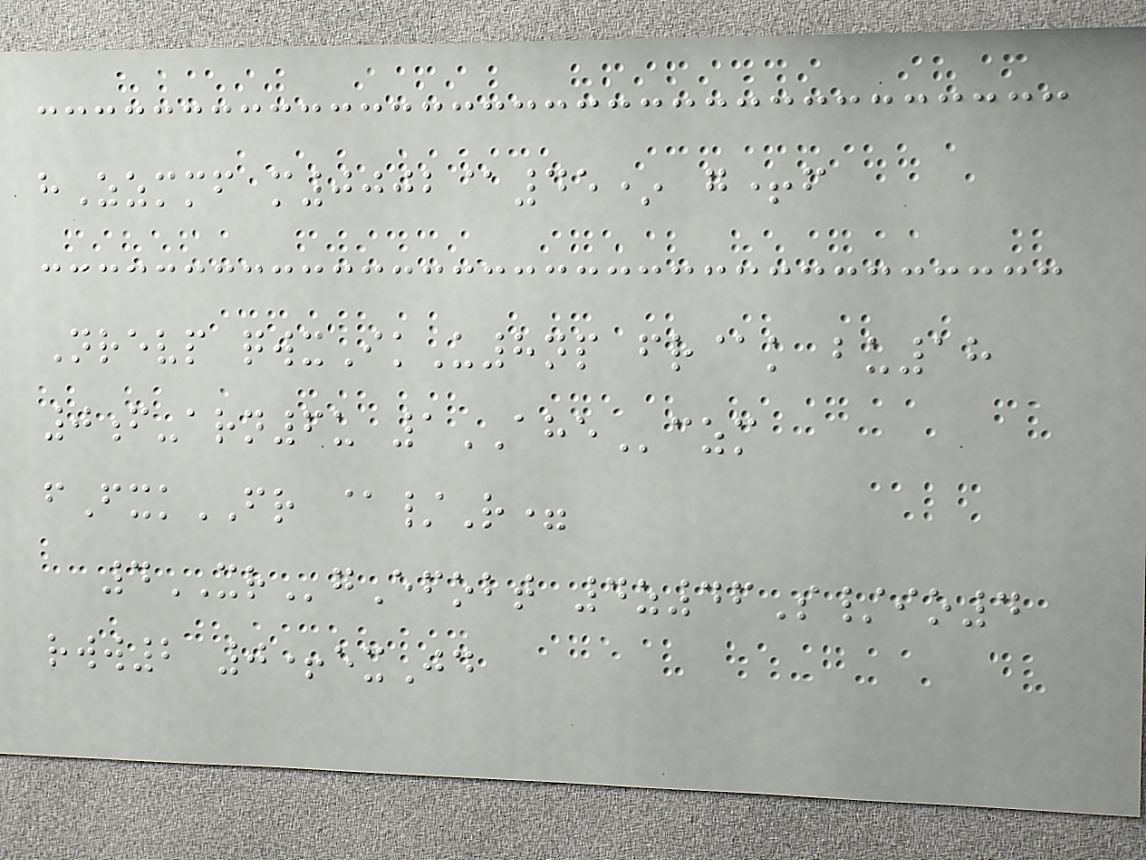hZzmmf m0002@45* g+f
Nrevp qwxIkU8np fr@k bu18
0f-arn6u 1AHEczm
fFxkFR @/R=
4XRgEfobt 4z46S/io4
rww2 0+exJd
